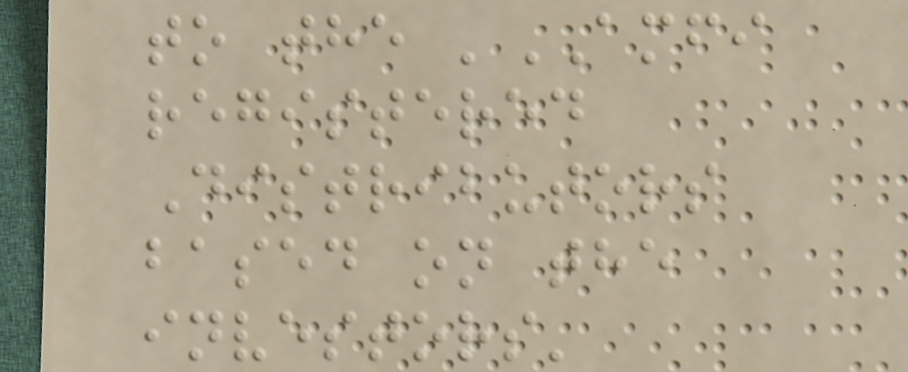to the 'AMFI
registered
Distributors
based on the
investors'
